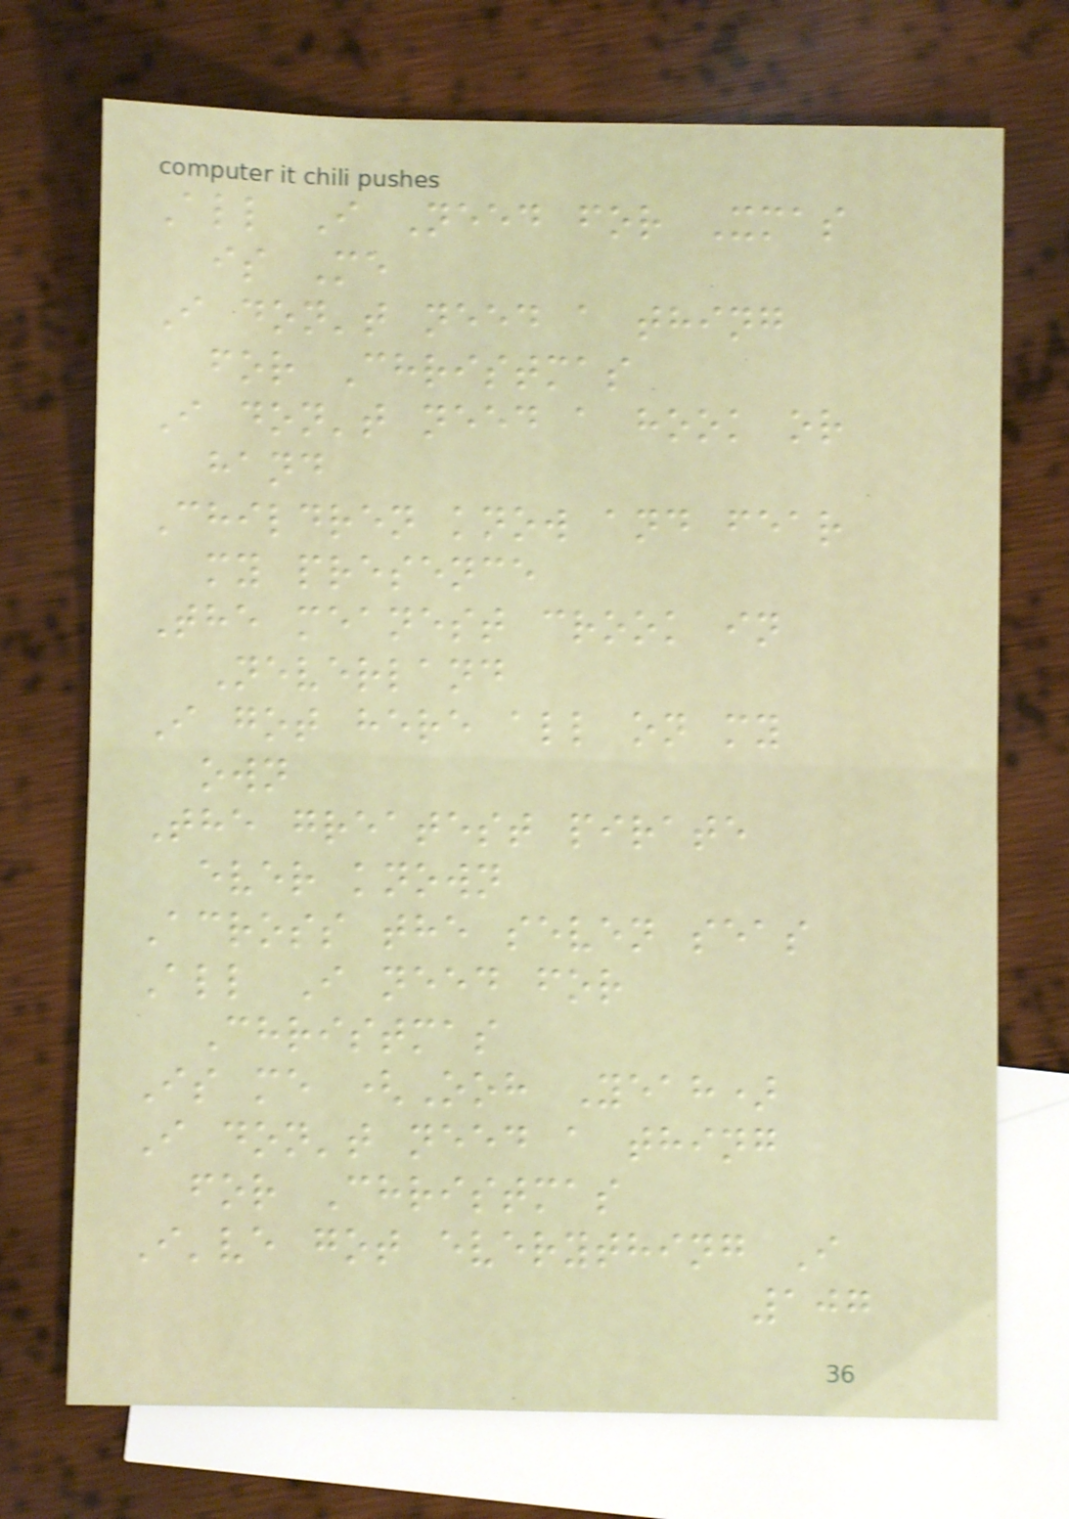All I Need for Xmas
is Me
I don't need a thing
for Christmas
I don't need a hook or
hand
Children know and fear
my presence
The meanest crook in
Neverland
I got here all on my
own
The greatest pirate
ever known
Across the seven seas
All I need for
Christmas
Is me (Ooh Yeah)
I don't need a thing
for Christmas
I've got everything I
107
